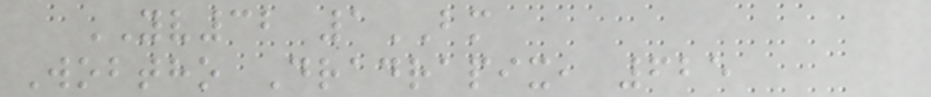YV32 1BM
Wobtho Dradrapix, 625
